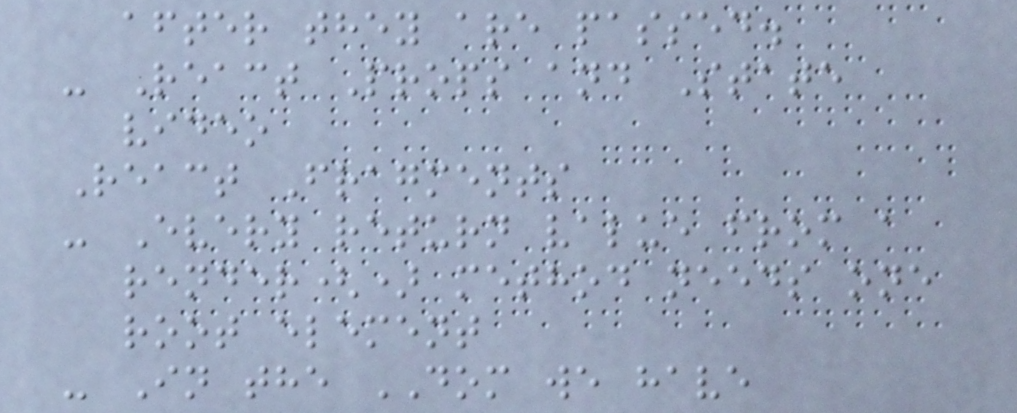after they are passed.
- React Props and State
video
React Fragments
- Every return value from a
render() method needs one
root element
- In the DOM we have
